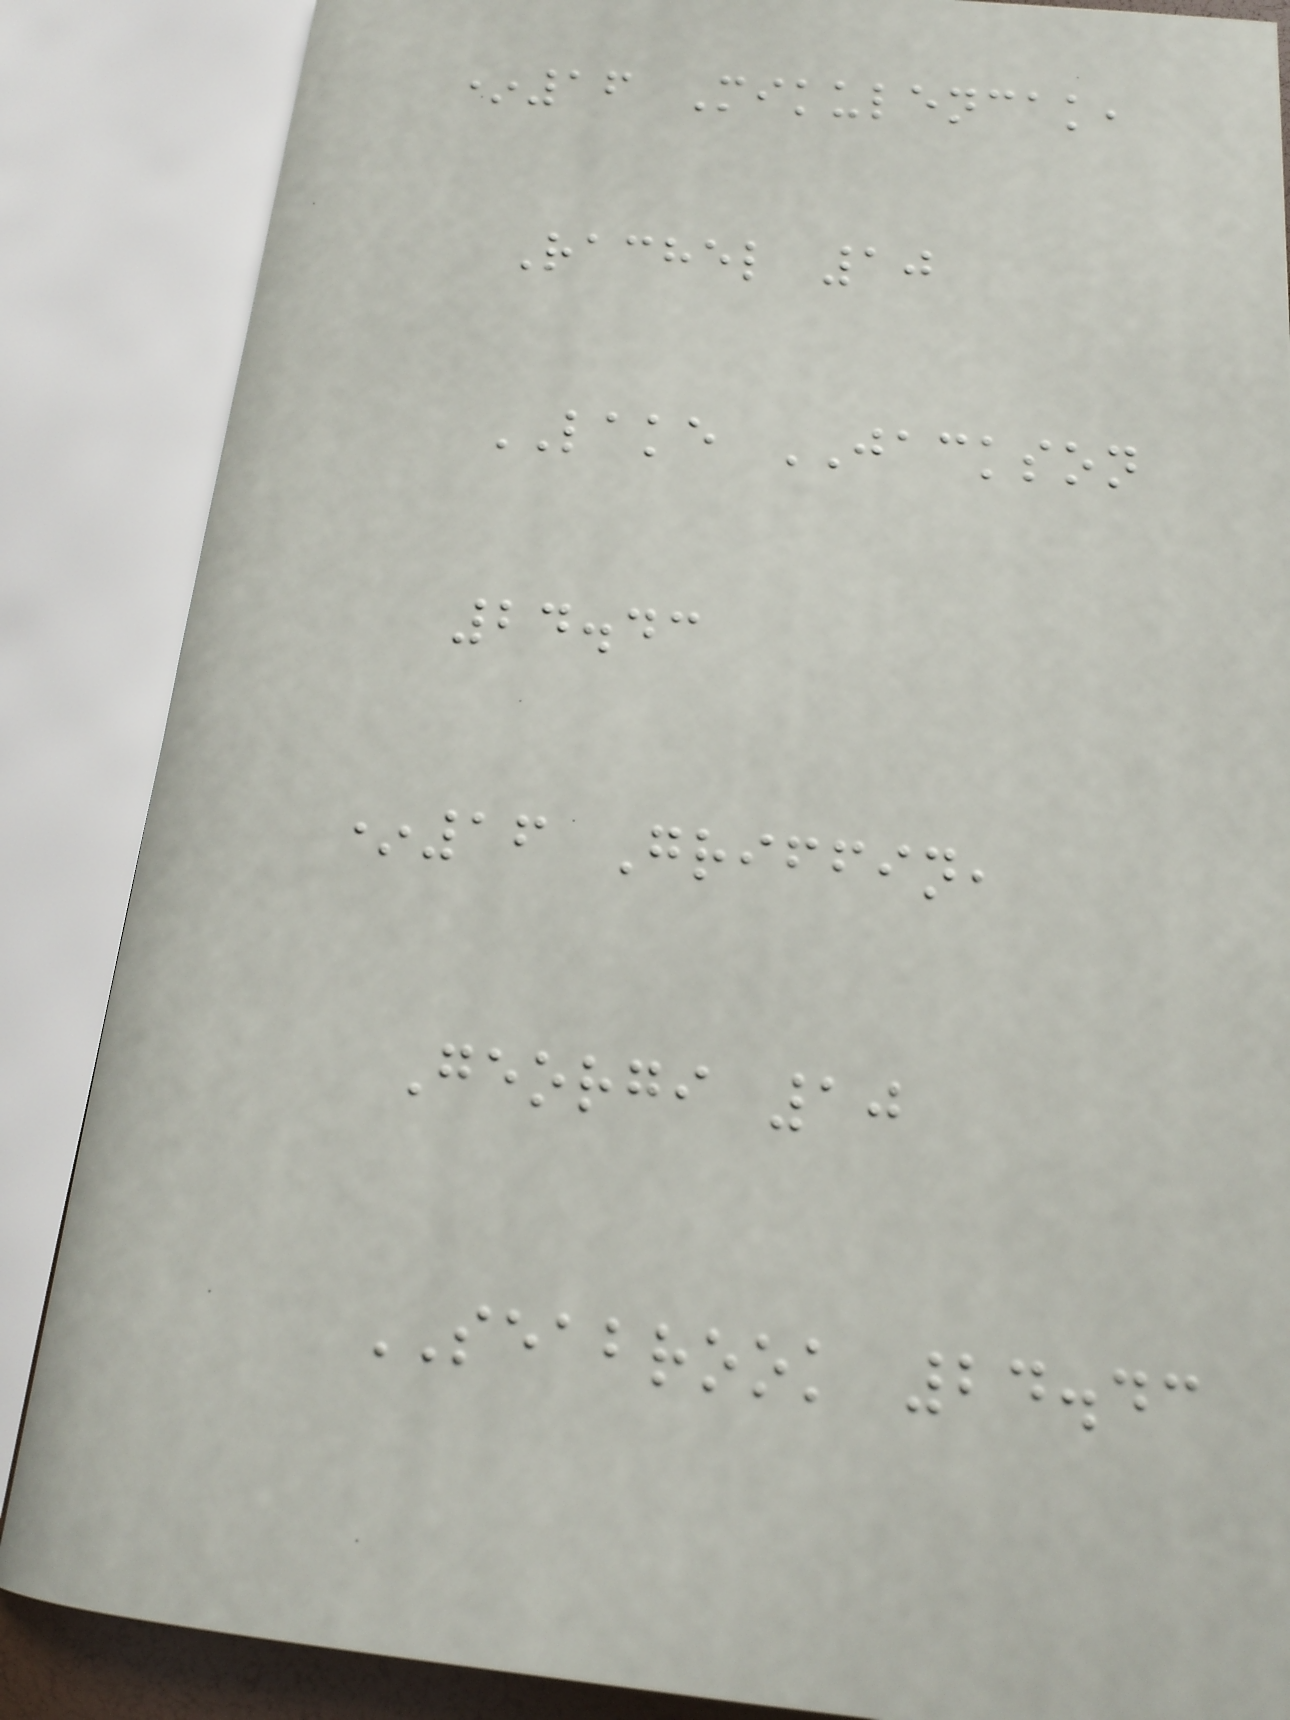*16 Mikulencak,
Rachel 10
LAKE JACKSON
24.43
*16 Griffin,
Georgi 10
SEABROOK 24.43
